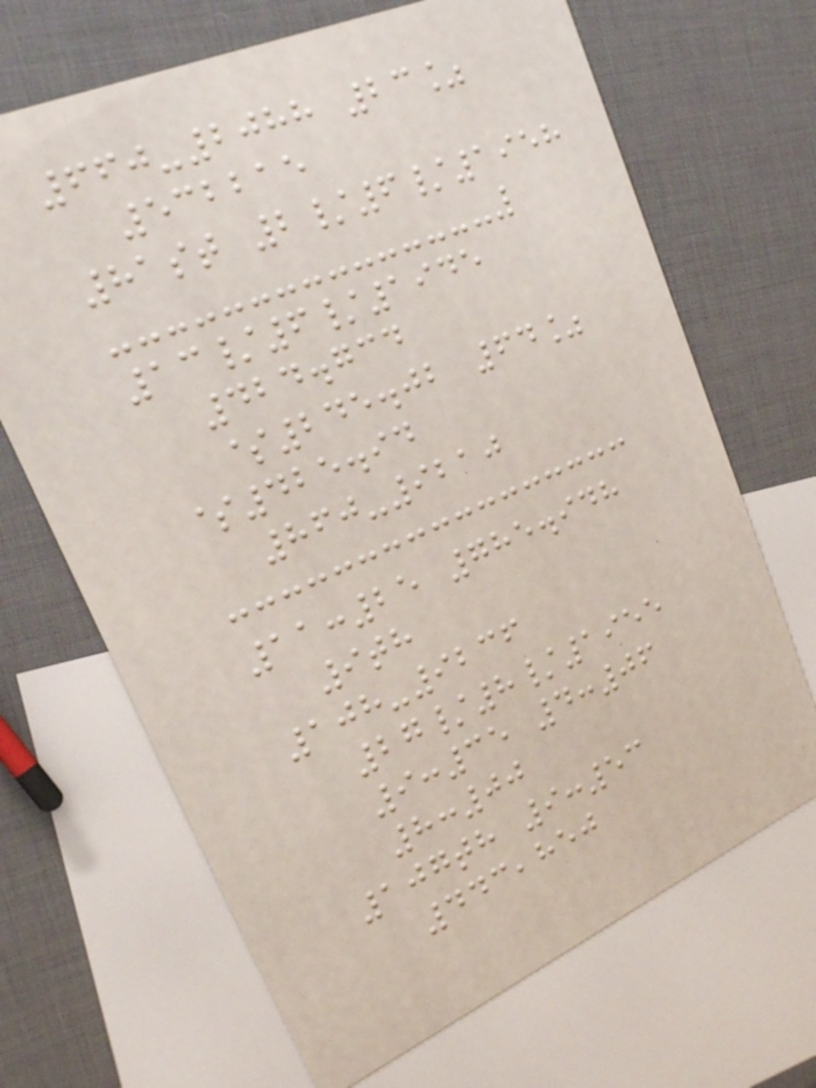660-2088 23%
532215
81st 2/6/1958
13/6/1945
424.734
$245.02 64%
$425.94
860-9210
11:25 785.948
9th
108-9236
27/8/1955
9:35 4:06
8:00
107th 9:53
443,850
